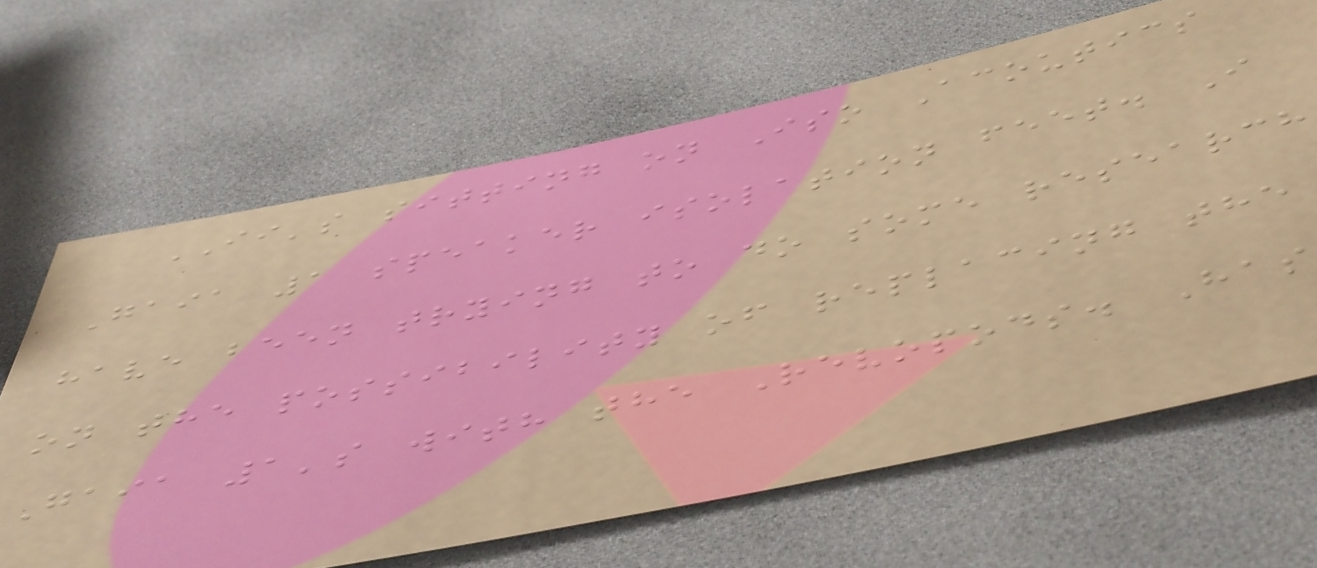II's sitting on Iso Acoutics
Gaia 1 speaker isolation feet. I
have been trying to do some research
on the possibility of replacing the
Gaia 1's with the Revopods. Has
